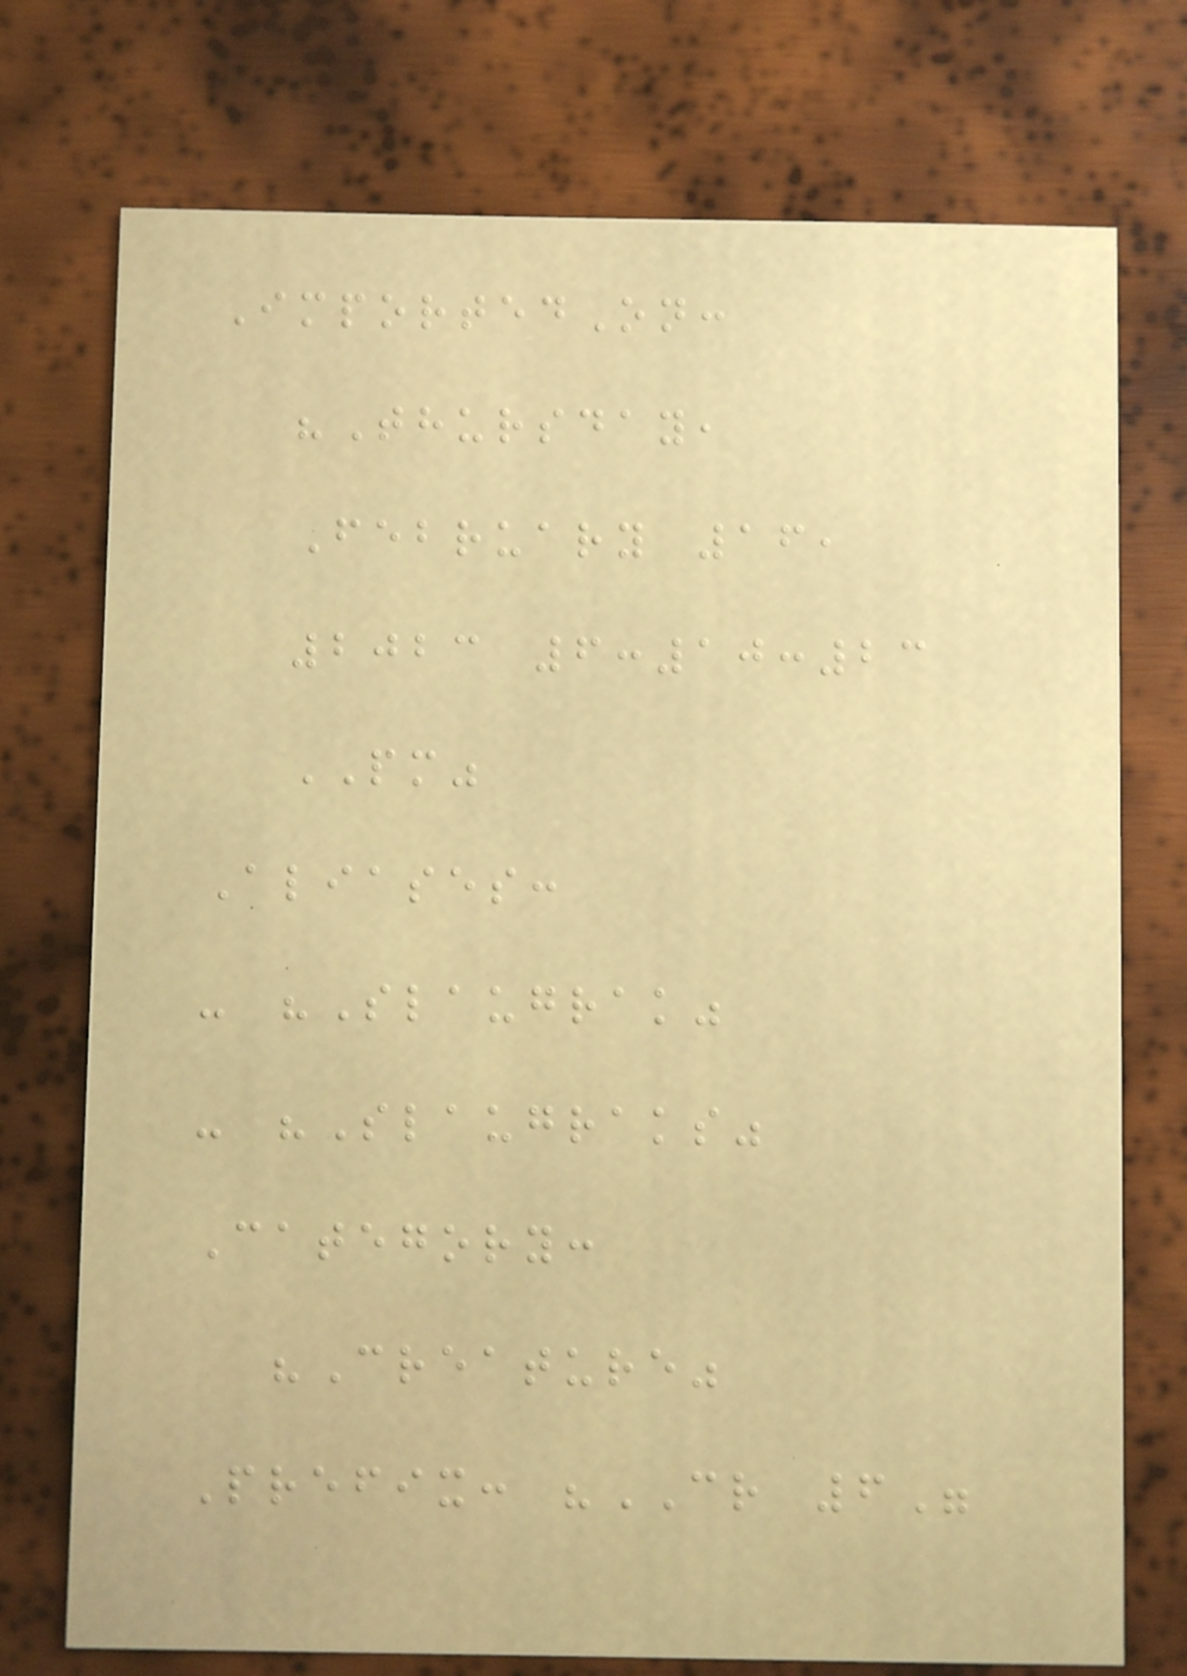ImportedOn:
"Thursday,
February 16,
2023 6:10:23
PM"
Aliases:
- "Slaugrak"
- "Slaugraks"
Category:
"Creature"
Prefix: "CR 6"
